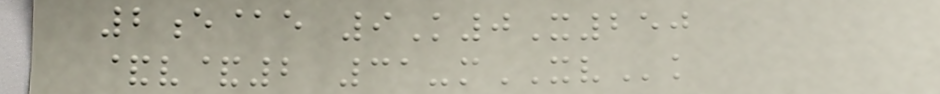2e@e 9K0X250
&v&2 31-mXVk
